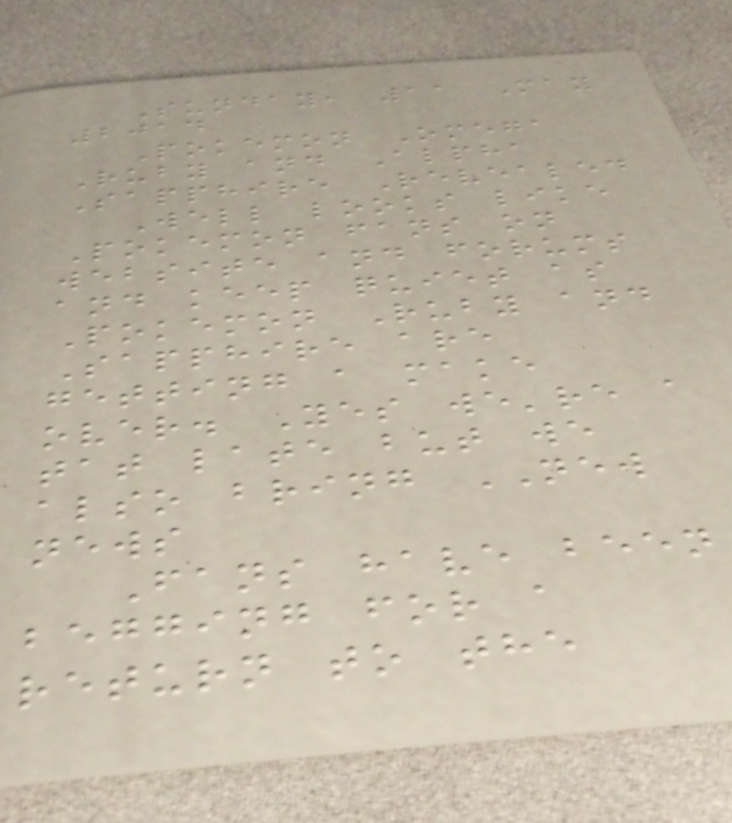Sunday, 11 May
2014
Pokemon Omega
Ruby and Alpha
Sapphire Revealed
Well looks like
Pokemon fans on
website and forums
and keep quiet as
Pokemon Ruby and
Sapphire are
getting a make
over. Yes we're a
tat late but we
also bring NEW
news
Fans have been
begging for a
return to the
